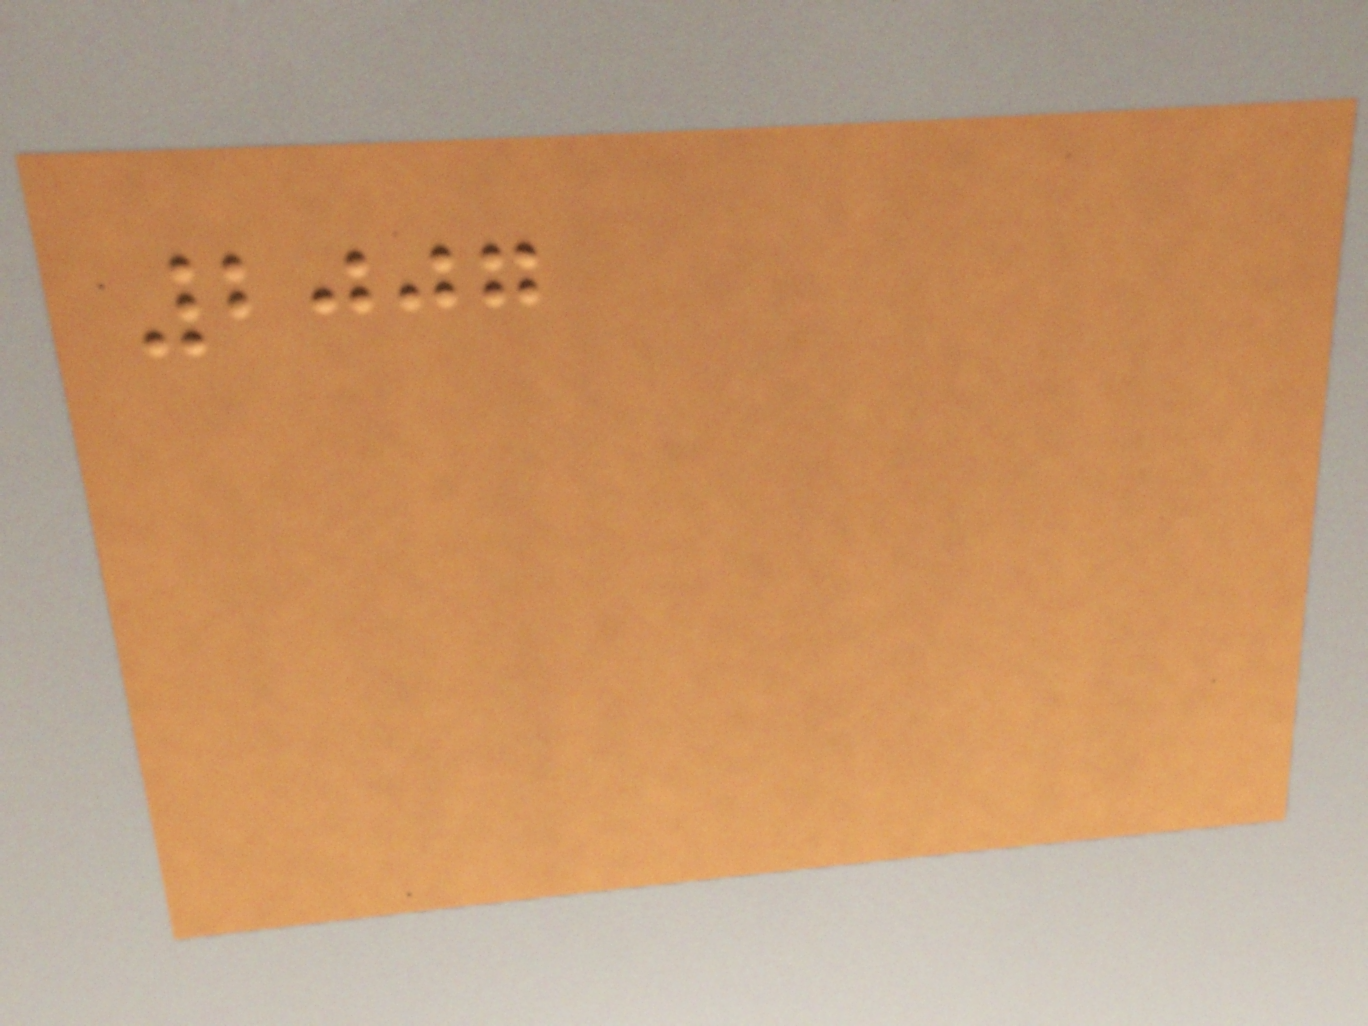2007
